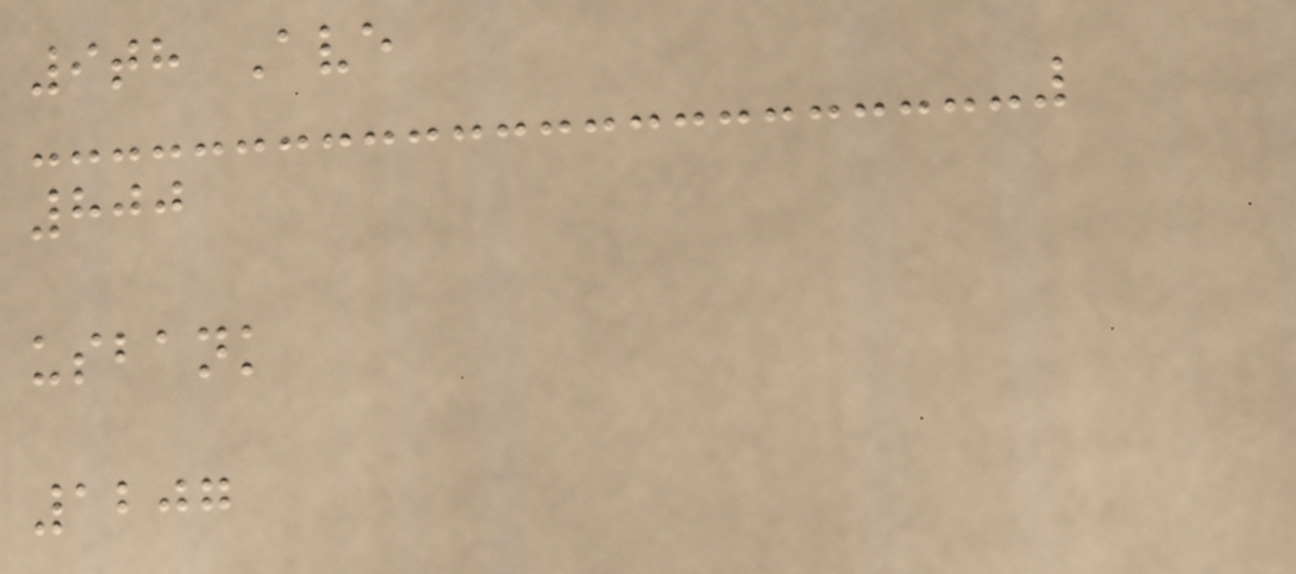9th Ave
800
usbank
1207
